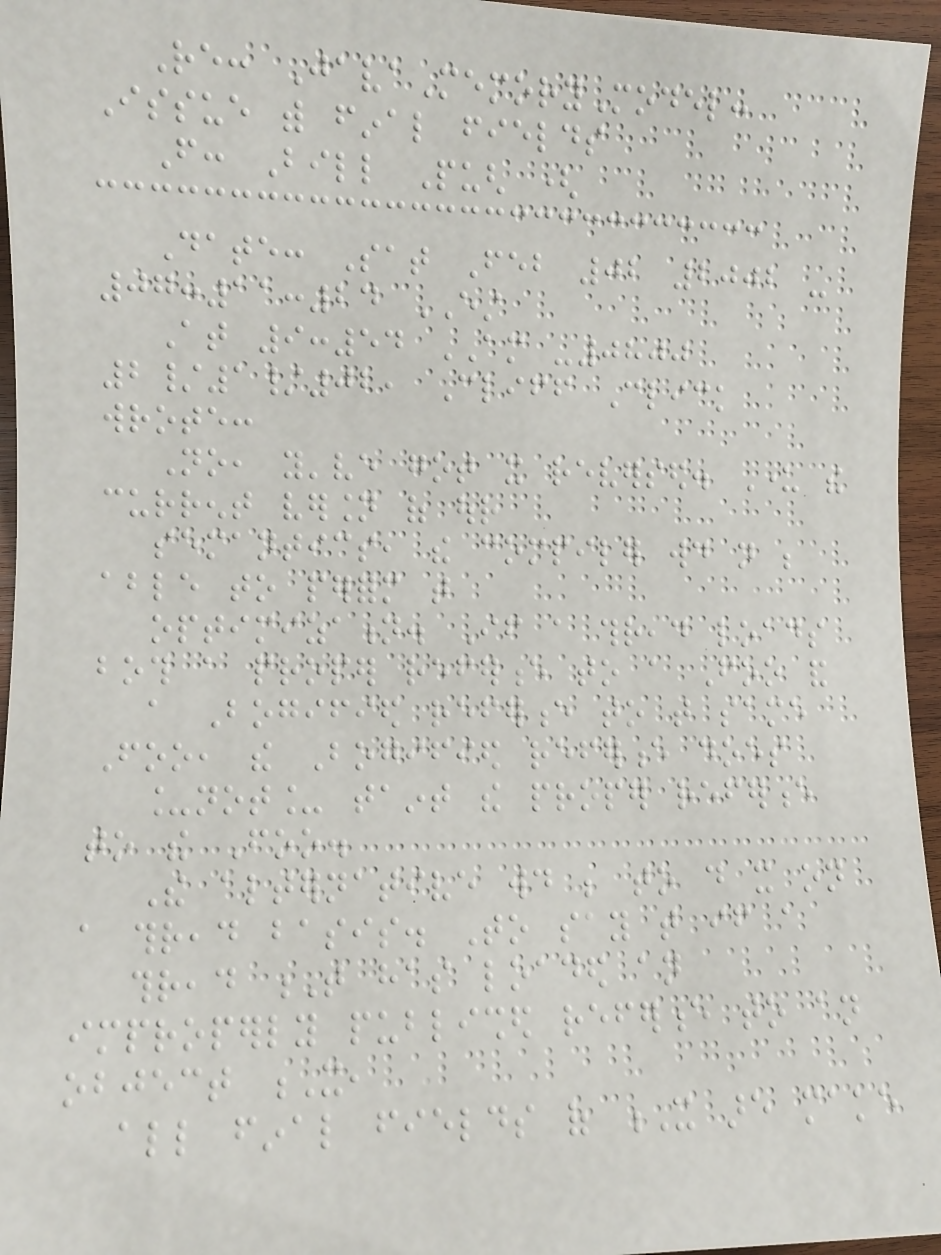Re: JavaMemoryModel:
Issue with final fields
From: Bill Pugh (
Date: Sat Feb 02 2002 -
07:11:24 EST
At 9:54 AM -0800
2/1/02, Cliff Click
wrote:
No, you've got it reversed. Under the
current version of our
semantics, the compiler would not be
able to perform that
optimization. If a thread loads
both a proper reference to a Foo and
a Bogified reference to that same
Foo, the Bogified reference does
_not_ taint the proper reference
to the Foo.
The alternative would be to do it on
a thread basis. To say that if a
thread T has loaded an
improperly published reference to an
object X,
all final fields of X are make
